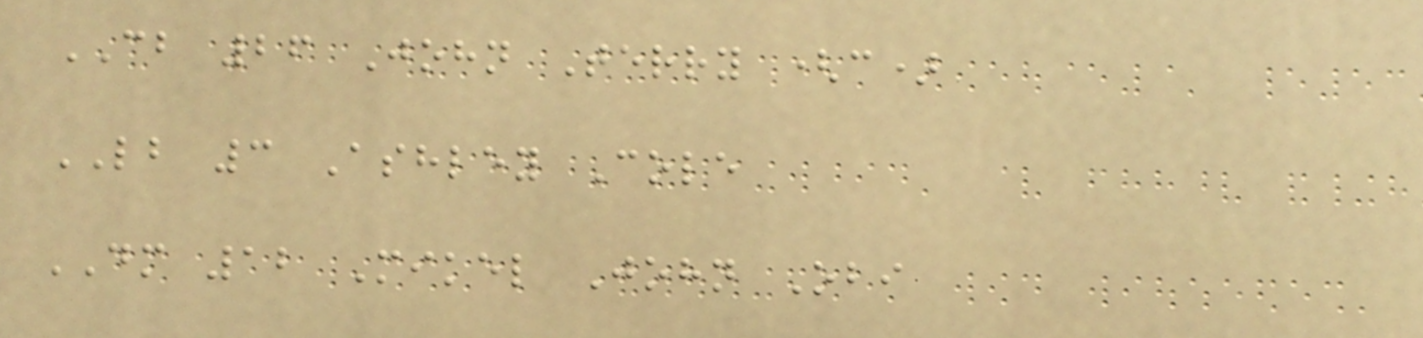CB 26 John Terry (c)
LB 3 Ashley Cole
DM 12 Mikel John Obi
